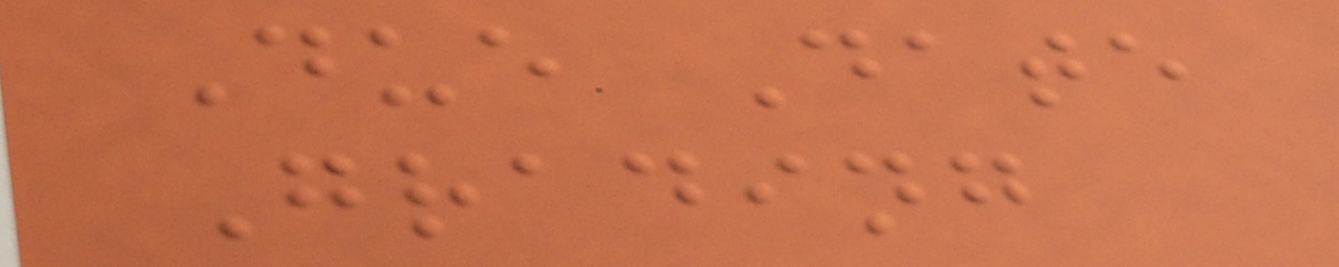Due Date
Grading
